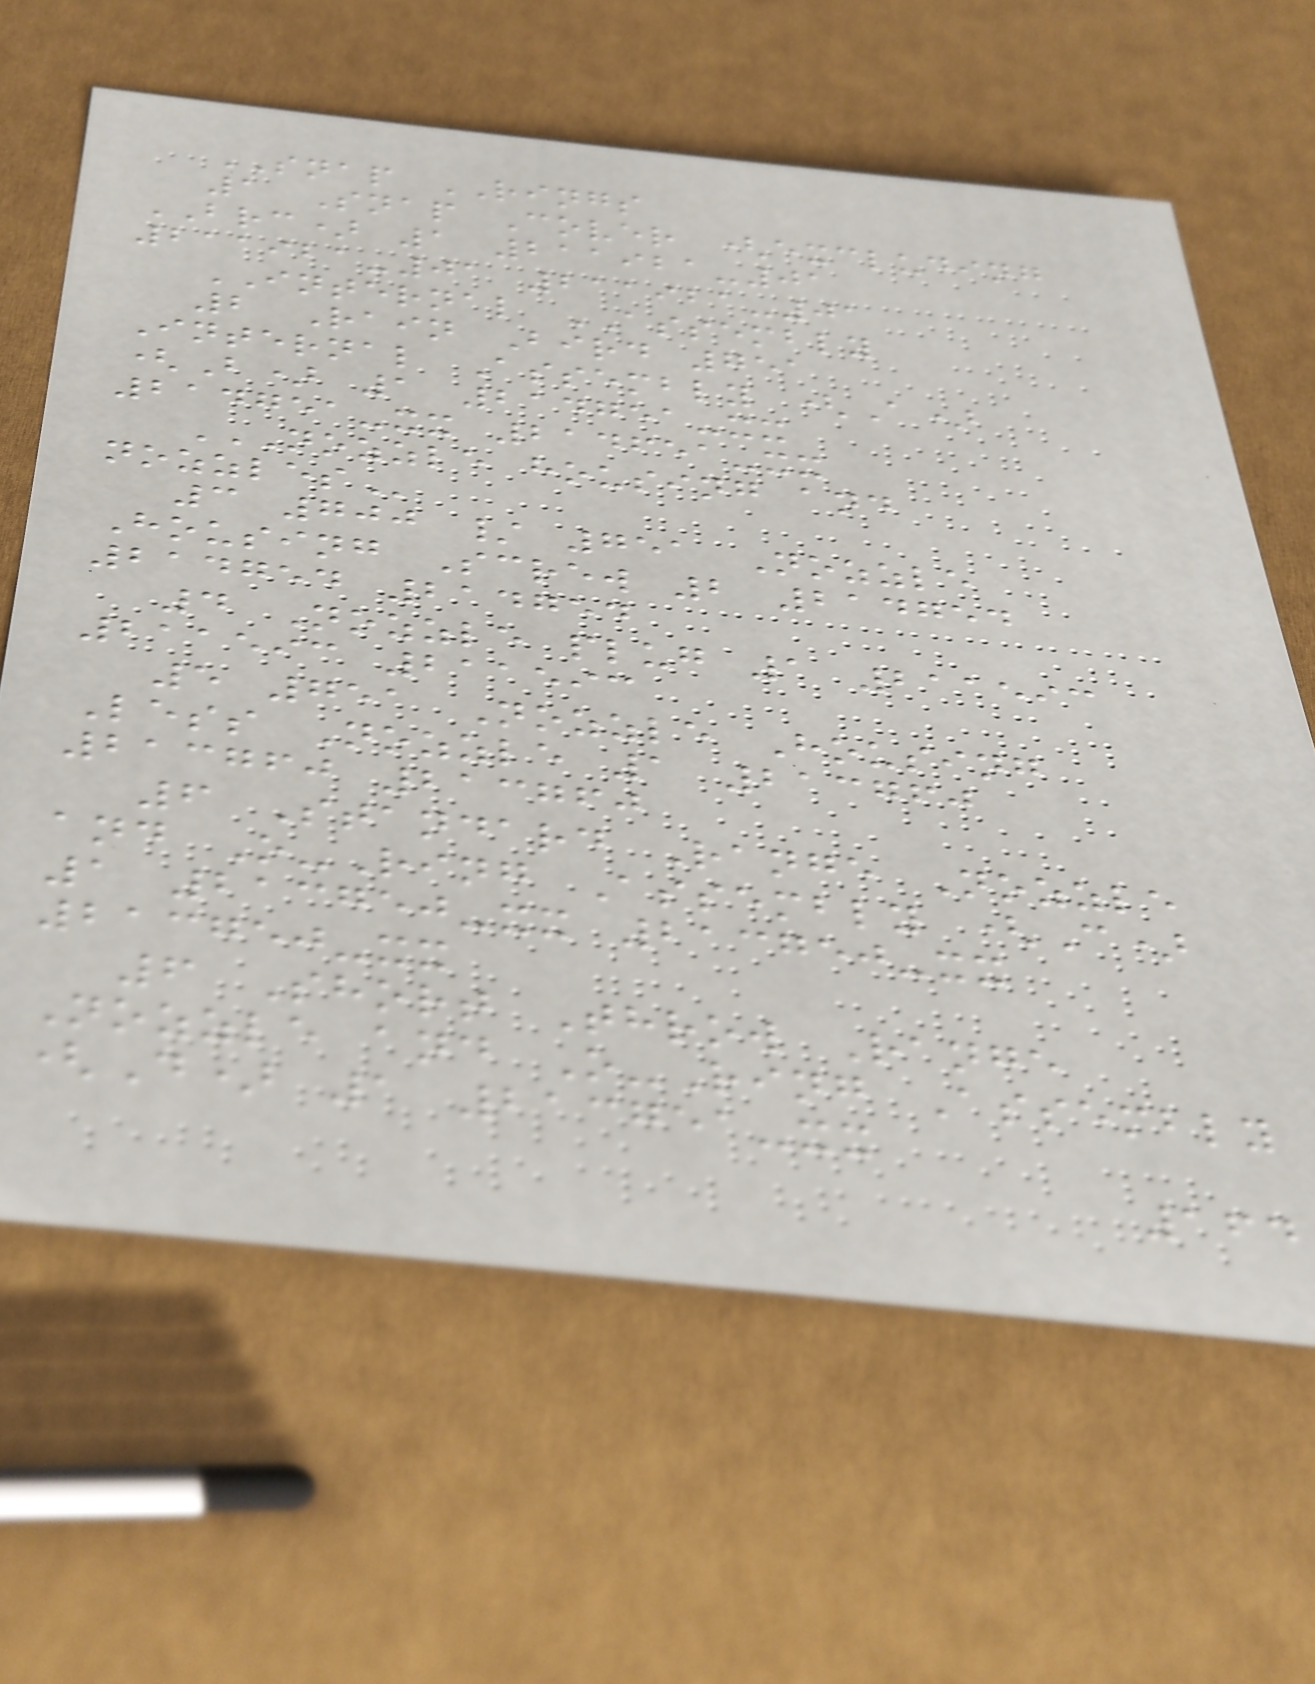SNAP RINGS
1 Snap Cover (excluding
BRC) 1 211921-01
211921-01 211921-01
INTERNAL ASSEMBLY
2 Rain Bird 751
Internal Assembly (A)
(B) 1 214751-xx
214751-xx 214651-xx
NOZZLE HOUSING AND
NOZZLES
3 700 / 751 Nozzle
Housing Screw 2 214754
214754 214754
4 Nozzle plug 1 211593
211593 211593
5 751 Nozzle Housing
Less Nozzle 1 213760
213760 213760
6 Standard Range Nozzle
and O-Ring Assembly (C)
1 213750-xx 213750-xx
213750-xx
6 Short Throw Range
Nozzle and O-Ring Assembly
(D) 1 213751-xx
164
